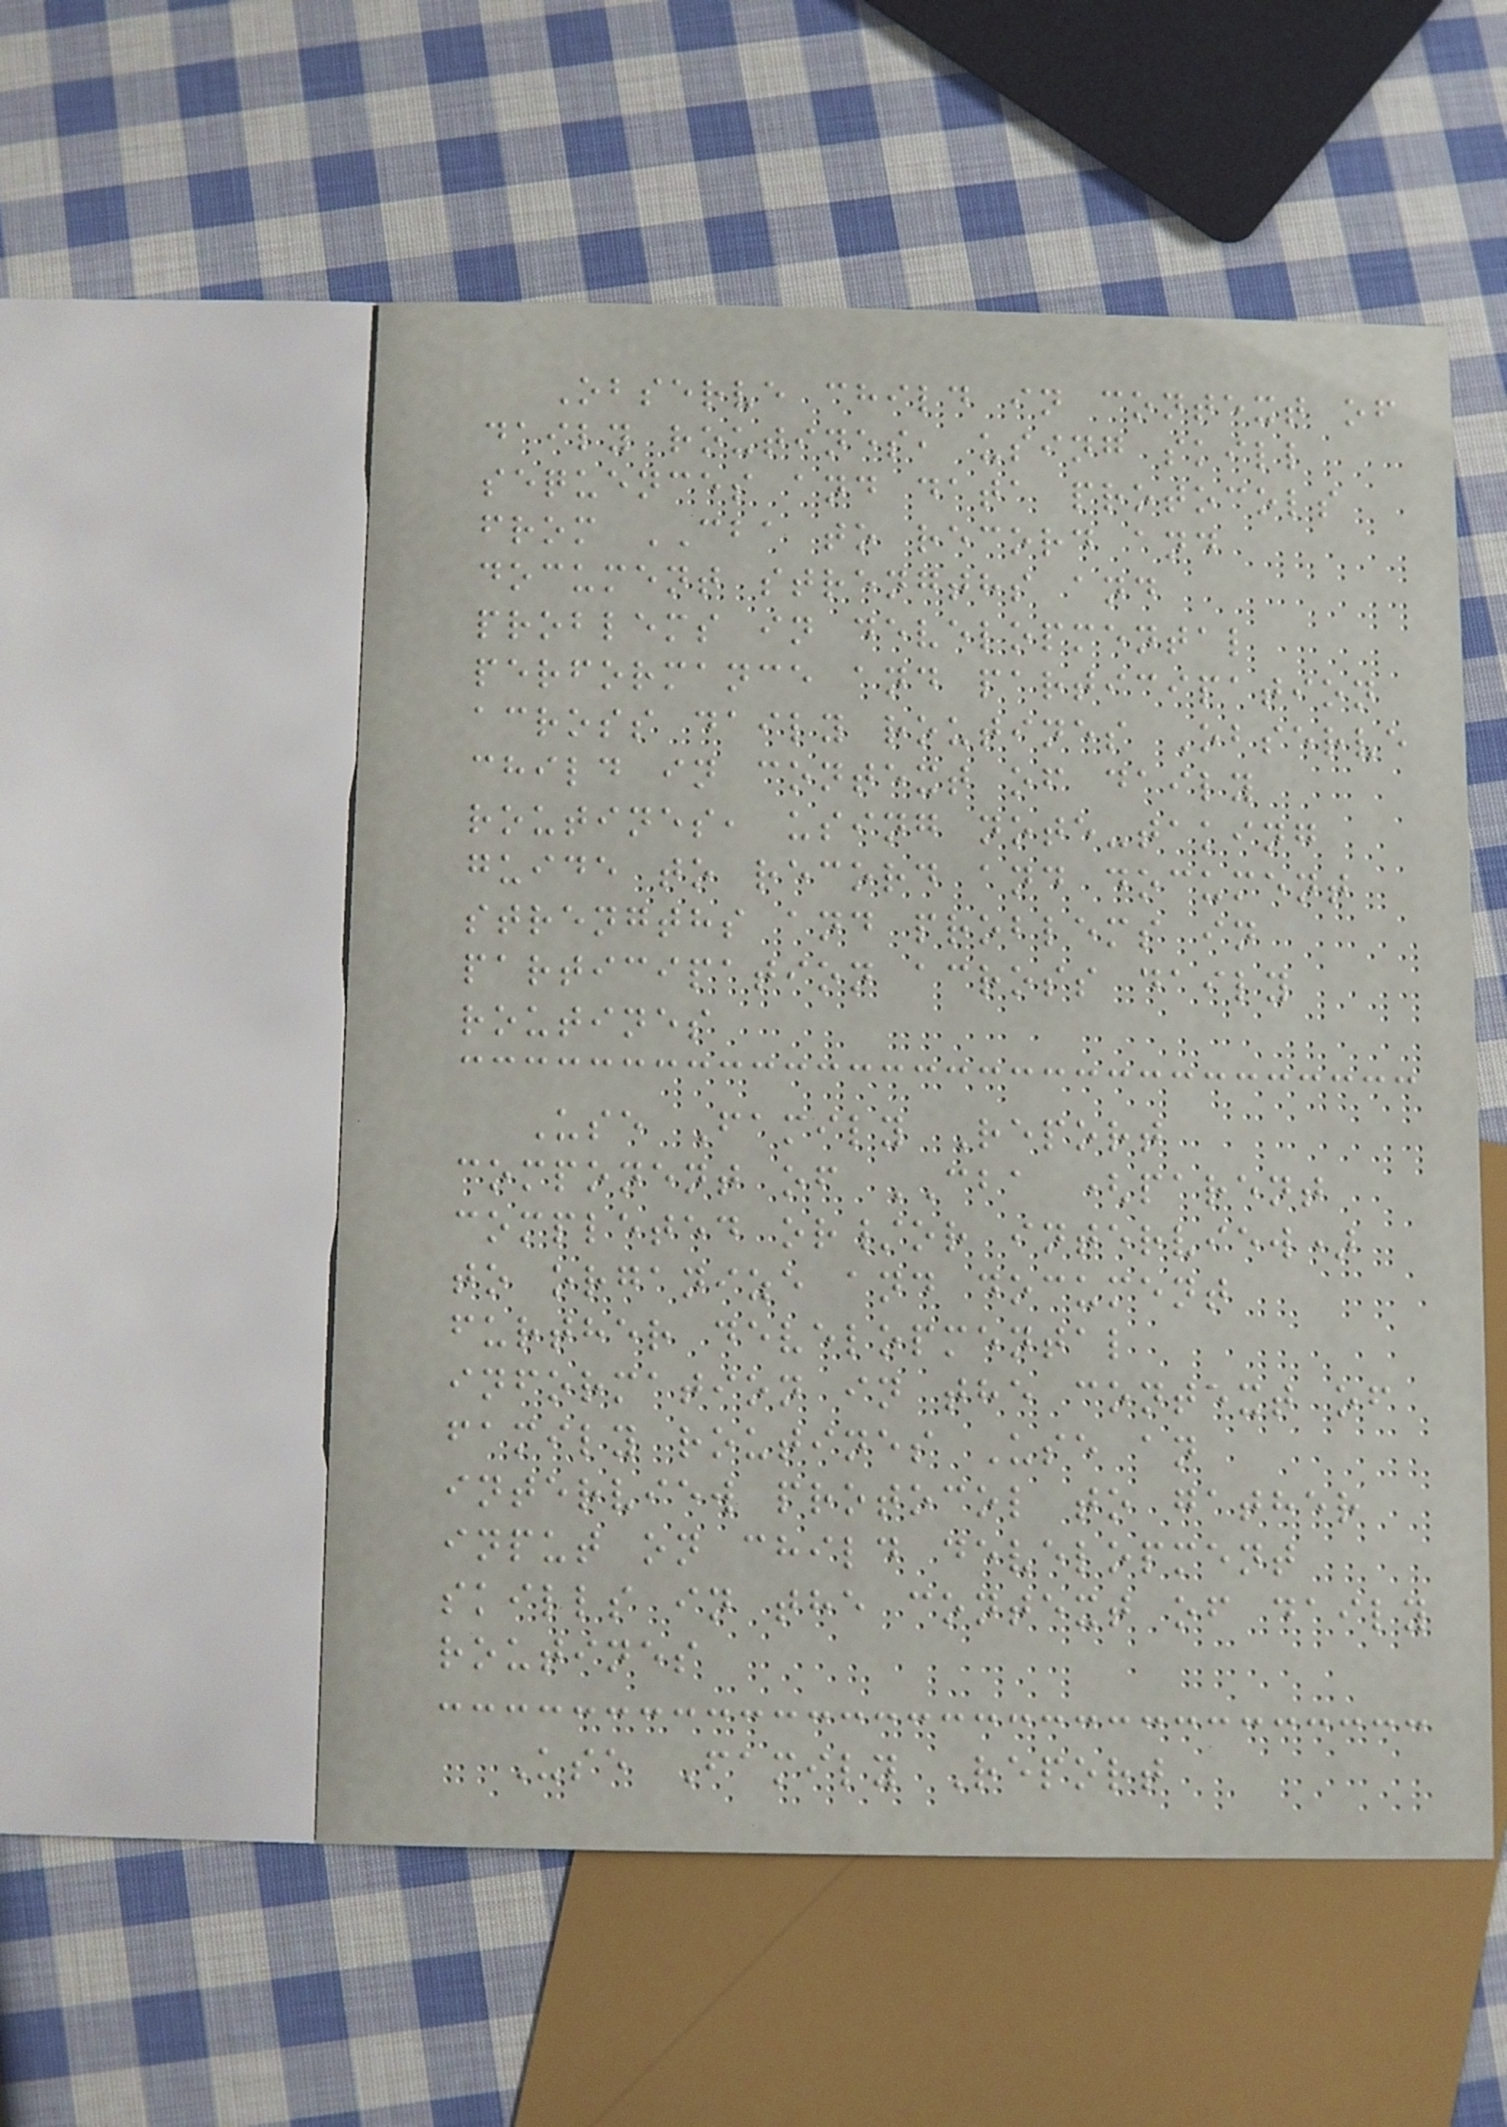Observe child in context of
daily routines, using skill
sequences and data protocols
from CBA to record and
document strengths and
problems in developmental
performance and participation
across daily routines Observe
child in context of daily
routines, using note-taking
guide to record and document
strengths and problems in
participation across daily
routines
Use Family Report
component of CBA (parent
completed or/or interview)
to organize and document
further developmental
information in the context of
family routines Use an
interview protocol to gather
input on child development
skills in the context of daily
routines
Use Family Report
